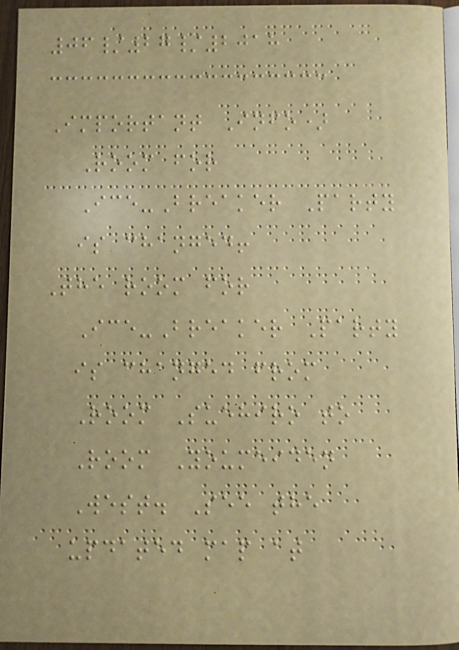06/27/2018
Important Info)
Room for
Ice-Breaker Party
is changed!
The room for
Ice-Breaker Party
is changed from
Room Suehiro to
Room Youmeiden
West. See the
updated map at
